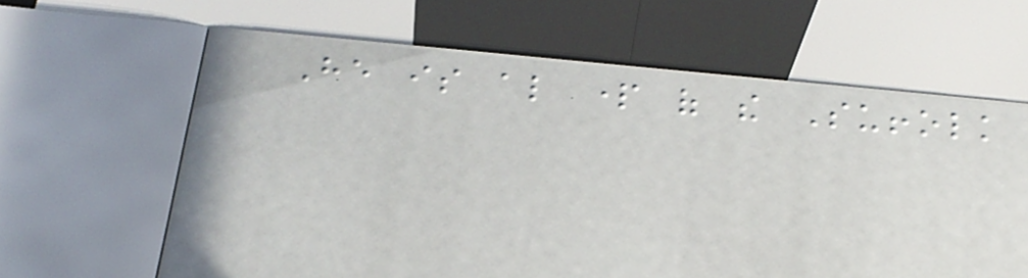He is also part of the Suffolk
